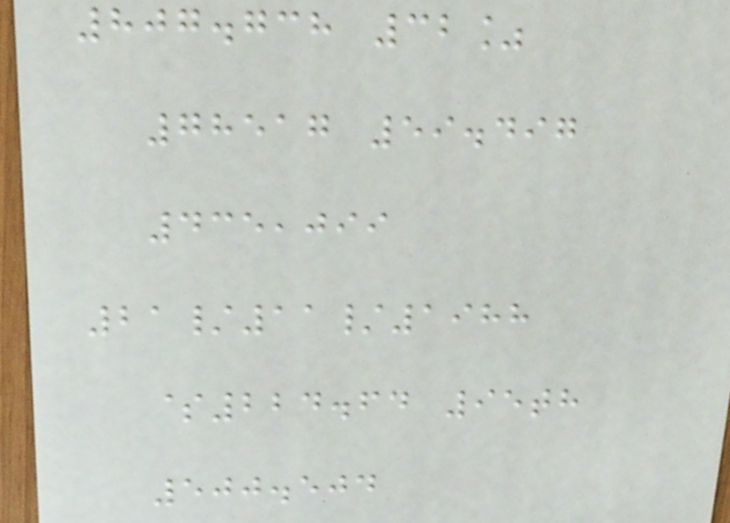807.738 32%
78517 59.497
435,099
21/11/1988
$224.64 95th
500.504
